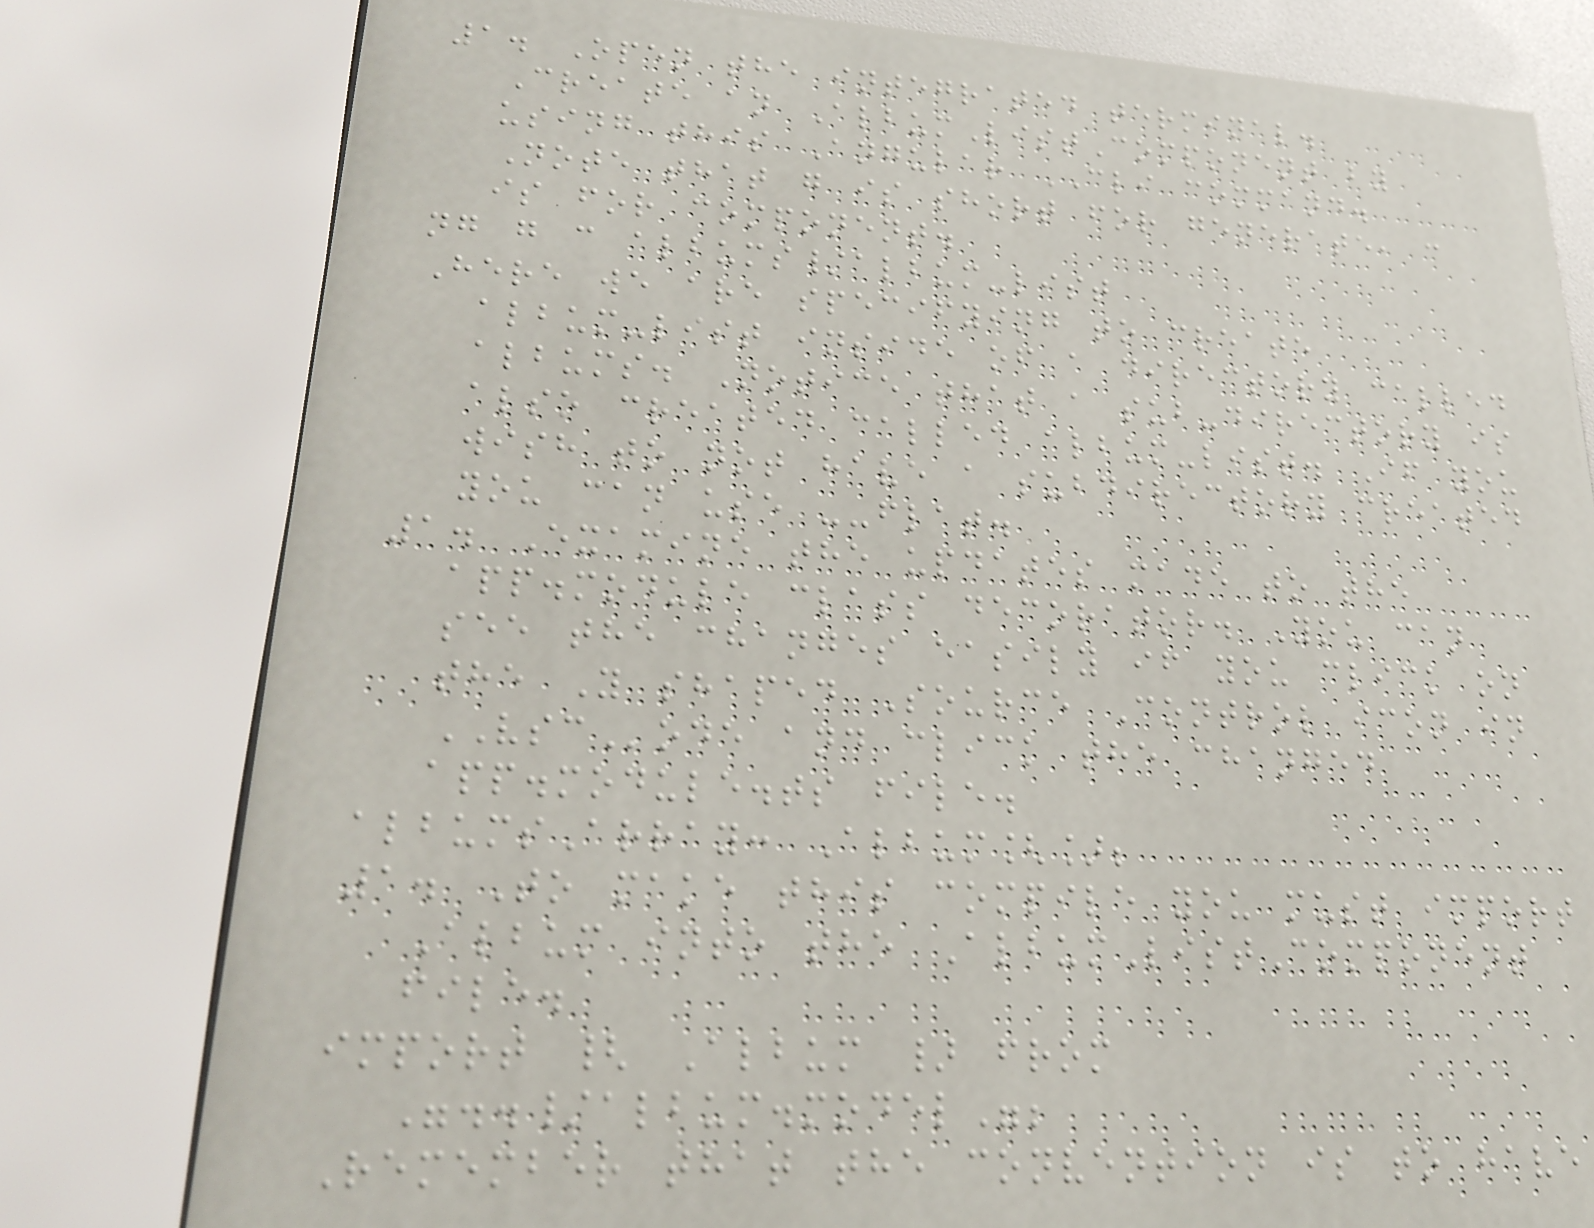1. Open the integrated terminal.
Create an AlbumListComponent by
using this Angular CLI command.
Note that g is short for generate, c
is for component.
ng g c albums/album-list
Here we are specifying to create
album-list inside of a directory called
albums. Notice that a sub-directory is
also created called album-list. If you
wish to not have a subdirectory created
you can use --flat.
1. Examine the updates made to the
app.module class decorator. You can
see the changes easily if you click on
the Y shaped Source Control icon in
VSCode and click the changed
app.module.ts file.
albumsArray: Album[];
1. To make this compile you must import
Album into the AlbumListComponent
file.
import { Album } from
"../album.model";
Remember that the convention is to have
